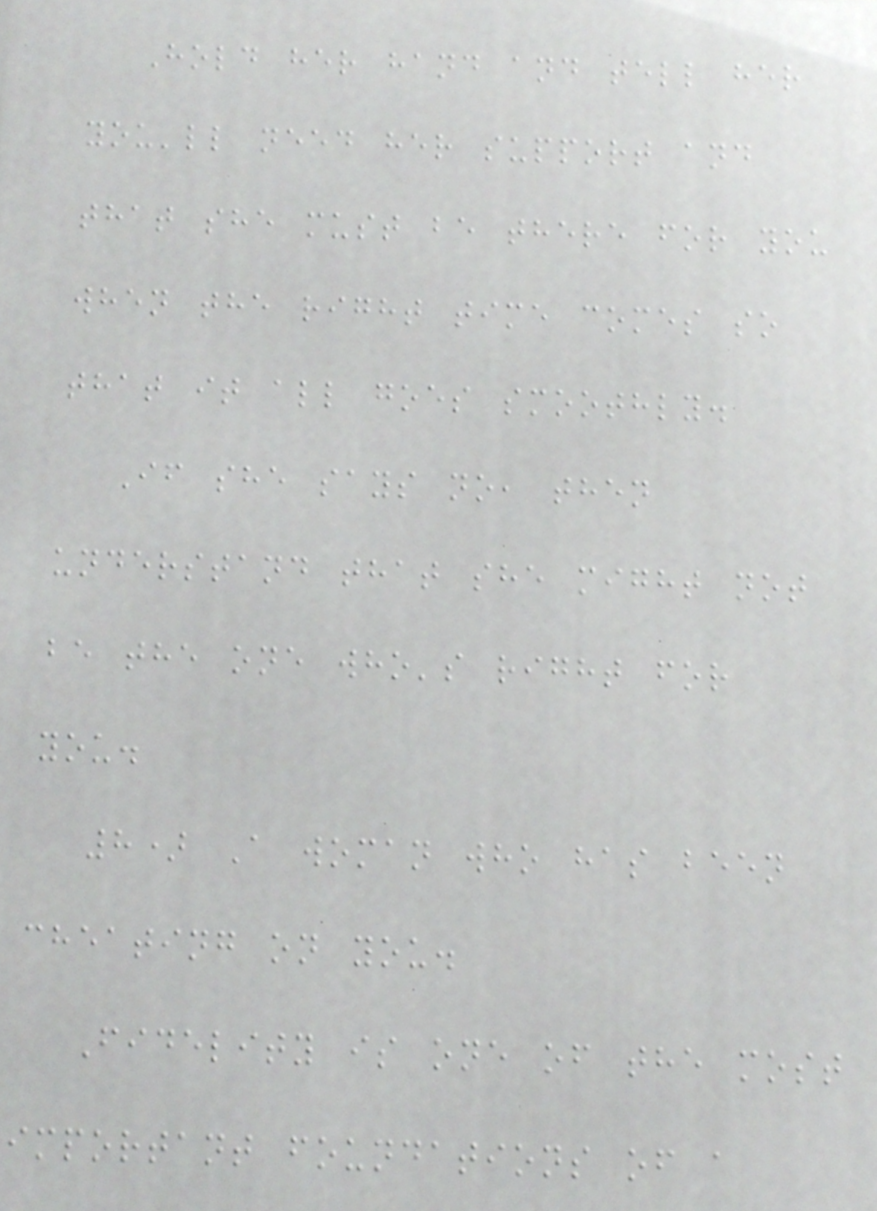Hold her hand and tell her
you'll need her support and
that she must be there for you
when the right time comes so
that it all goes smoothly.
If she says no, then
understand that she might not
be the one who's right for
you.
8) A woman who has been
cheating on you.
Fidelity is one of the most
important foundations of a
